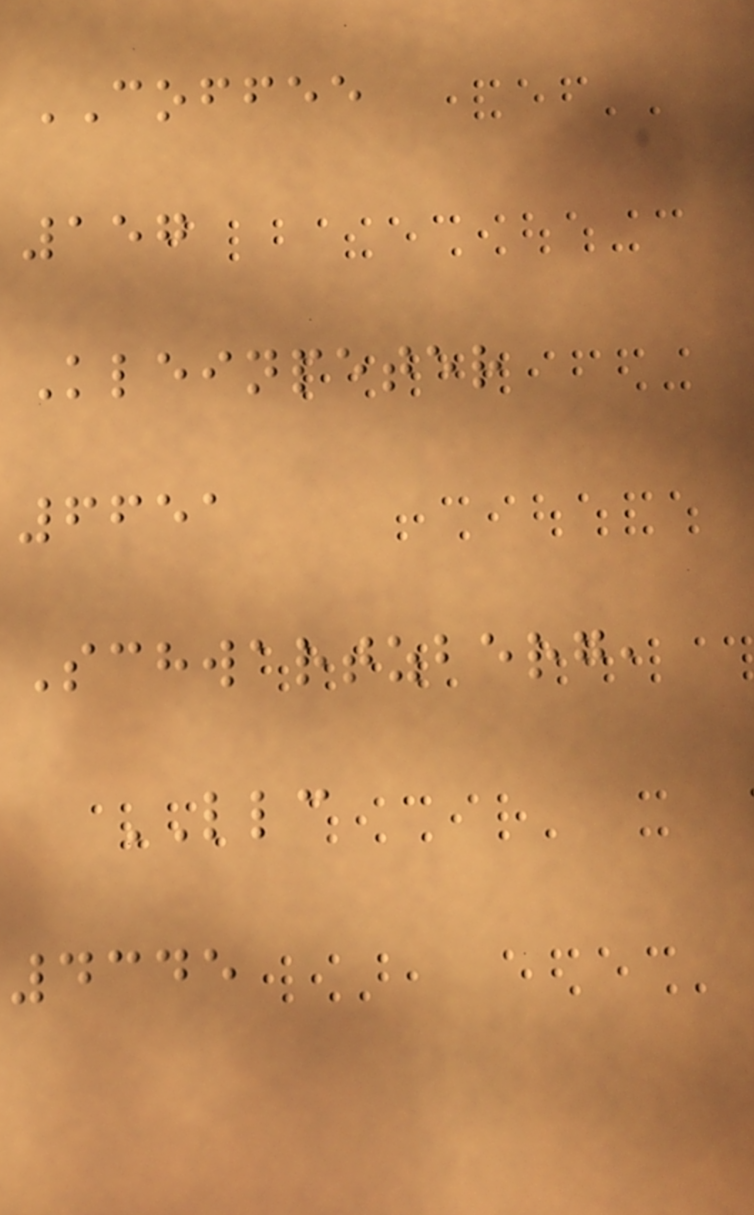COFFEE
157
Kleinpeter
6651
Schwartzberg,
LLC
4345
